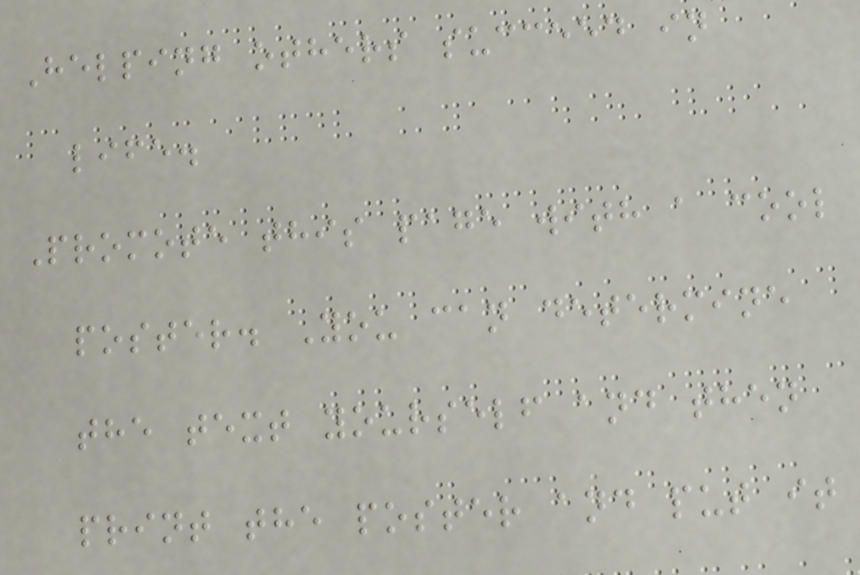Helping others succeed in
life.
Promote this page with a cool
poster. You can determine
the text yourself and then
print the poster and put it
